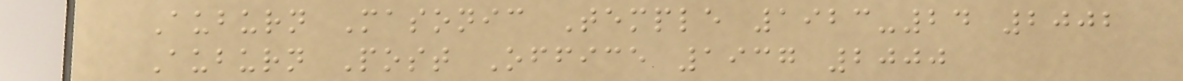Auburn Masonic Temple 1923-24 2002
Auburn Post Office 1937 2000
